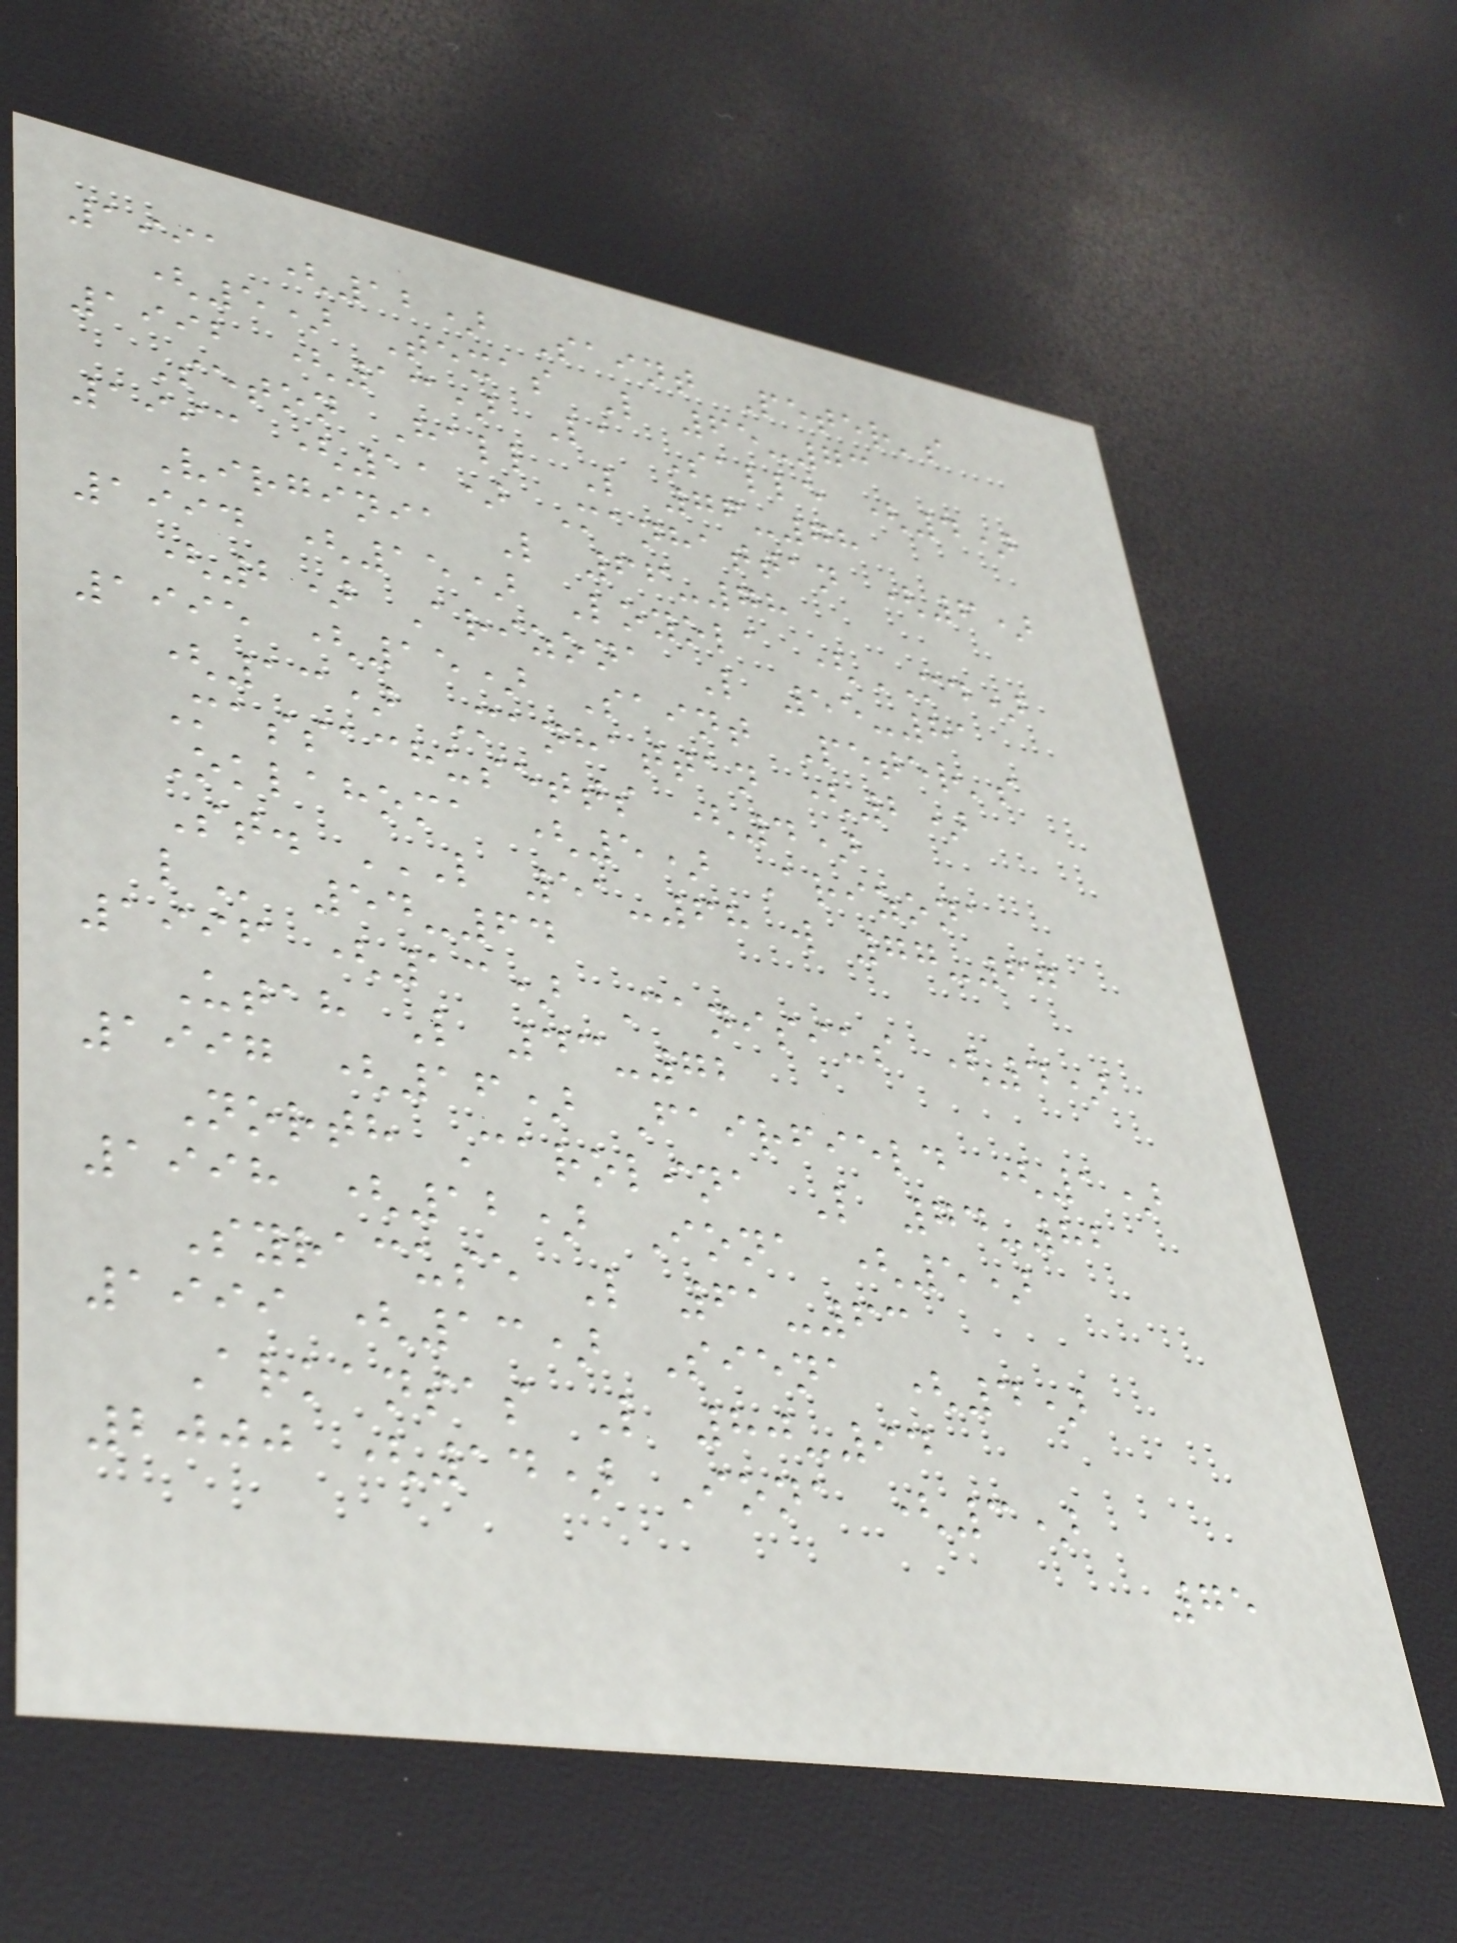1991 (12) Saint Peter's
(5) Texas L 65-73
1992 (13) La Salle (4)
Seton Hall L 76-78
1993 (11) Manhattan (6)
Virginia L 66-78
1994 (15) Loyola (MD)
(2) Arizona L 55-81
1995 (15) Saint Peter's
(13) Manhattan (2)
Massachusetts (4)
Oklahoma (5) Arizona
St. L 51-68 W 77-67
L 54-64
1996 (13) Canisius (4)
Utah L 43-72
1997 (16) Fairfield (1)
North Carolina L 74-82
1998 (12) Iona (5)
Syracuse L 61-63
1999 (13) Siena (4)
Arkansas L 80-94
2000 (14) Iona (3)
75
